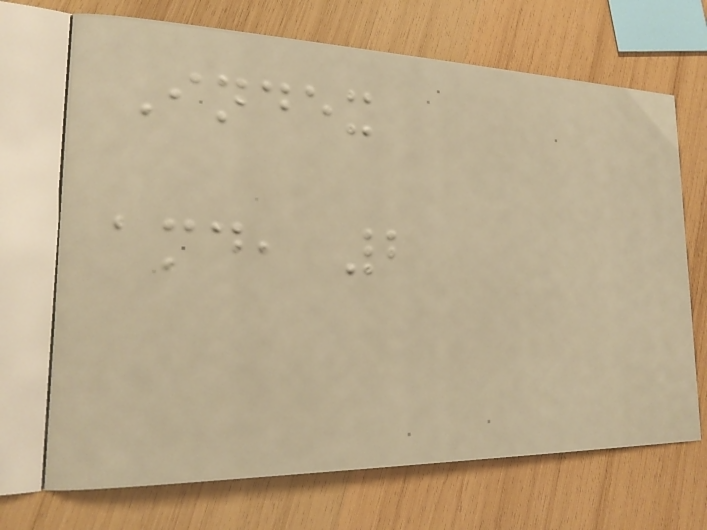Index
amd, 2
